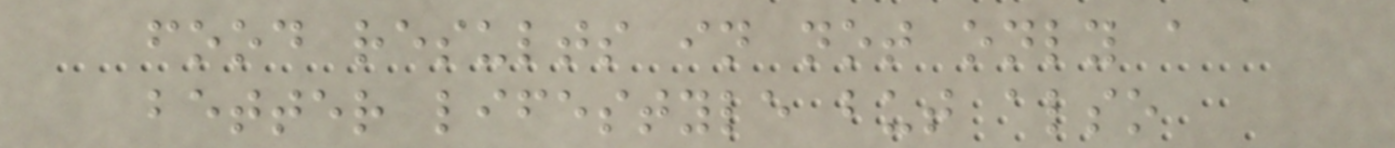food results in not only a
better lifestyle but also
